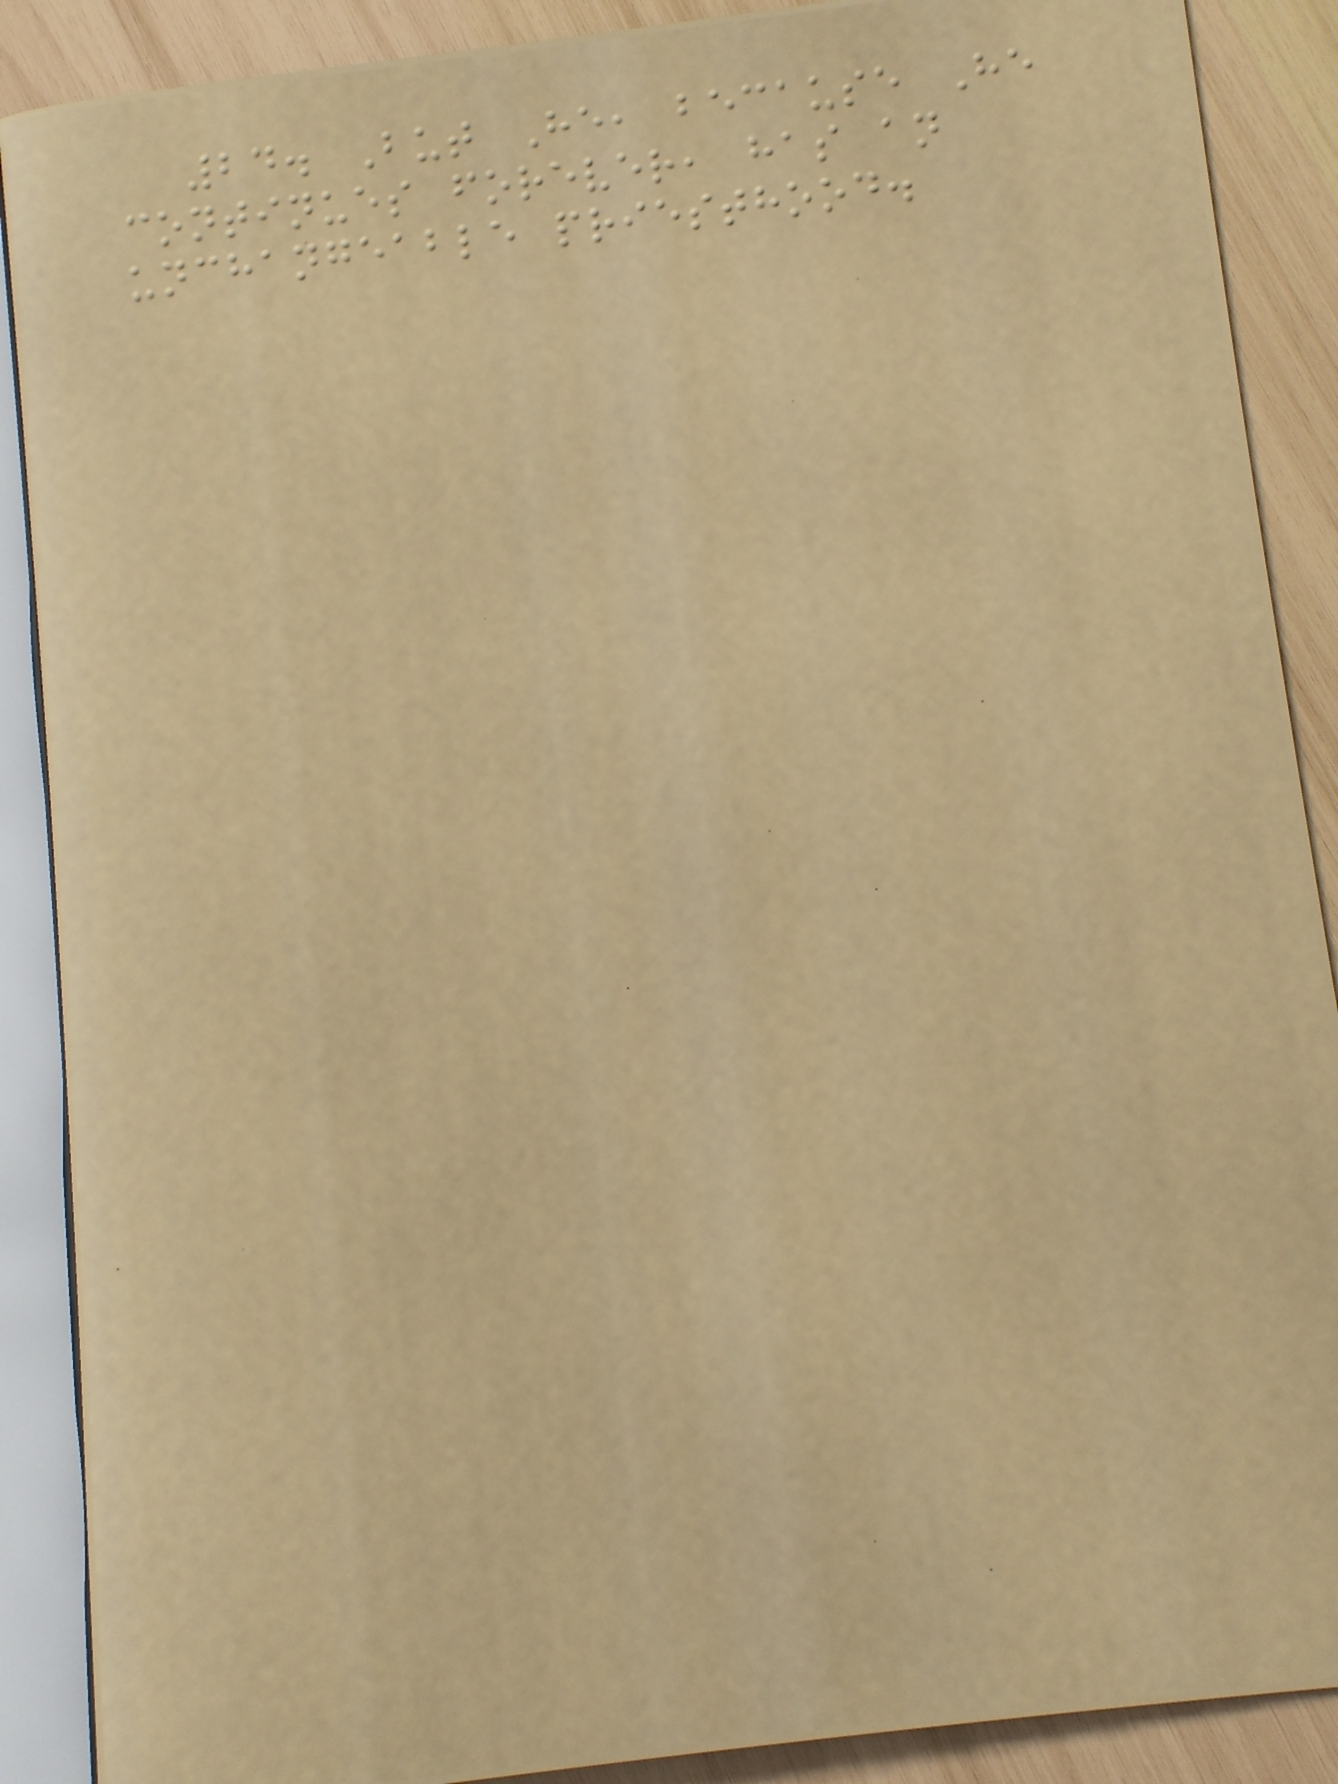24. But He, because He
continues forever, has an
unchangeable priesthood.
